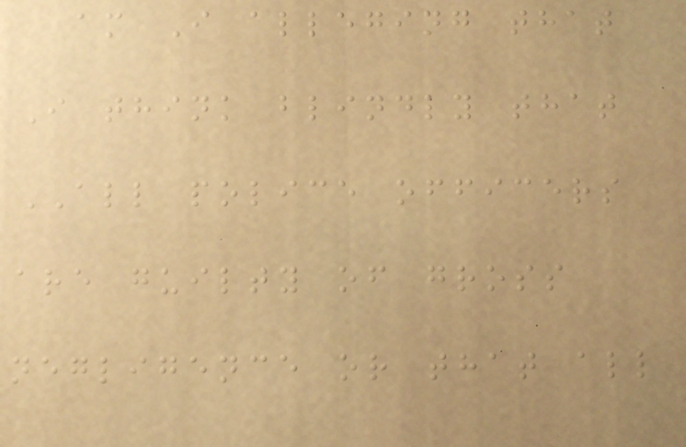am I alleging that
I think blindly that
ALL police officers
are guilty of gross
negligence or that all
